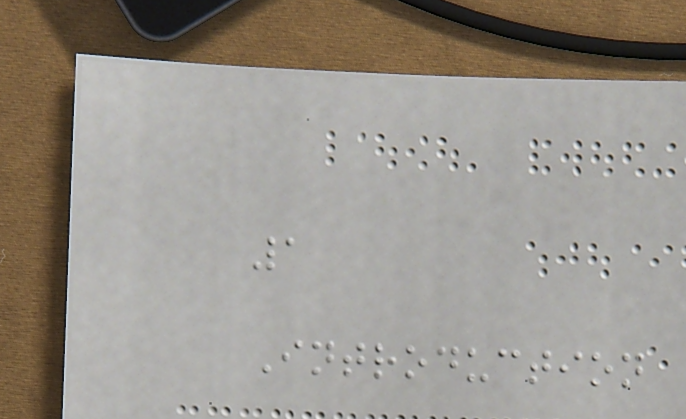1
Introduction
